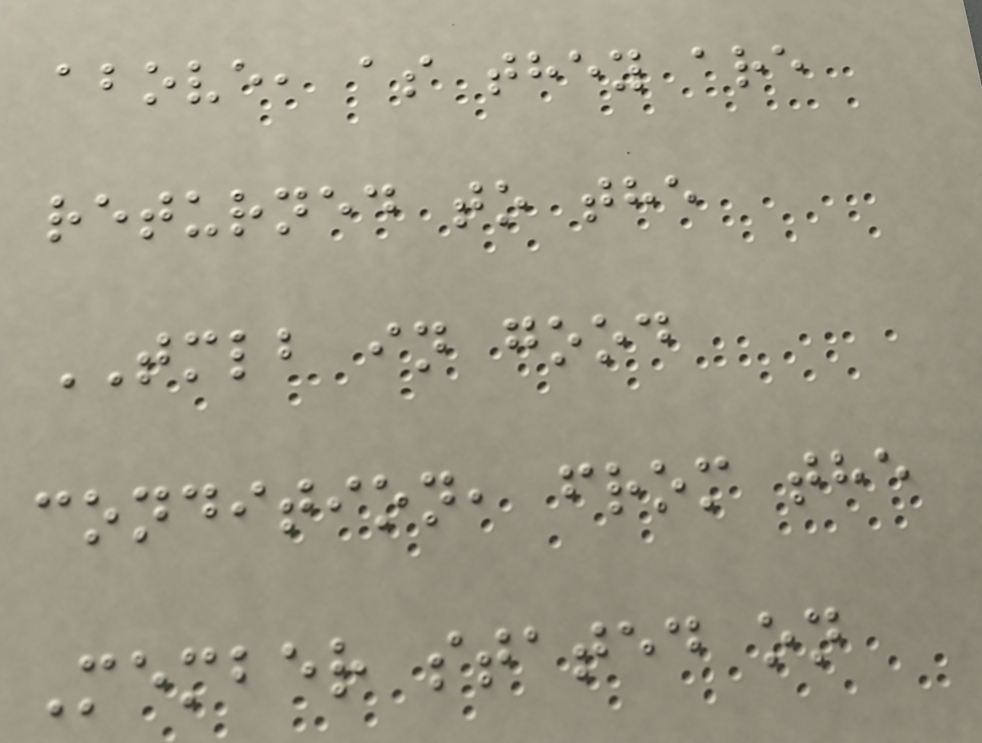above, as they are
returned to the
TMLB in good
condition, from the
Member stated on
